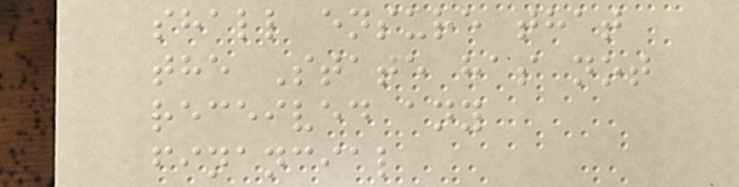shall ensure that
the State has not
received any
financial
